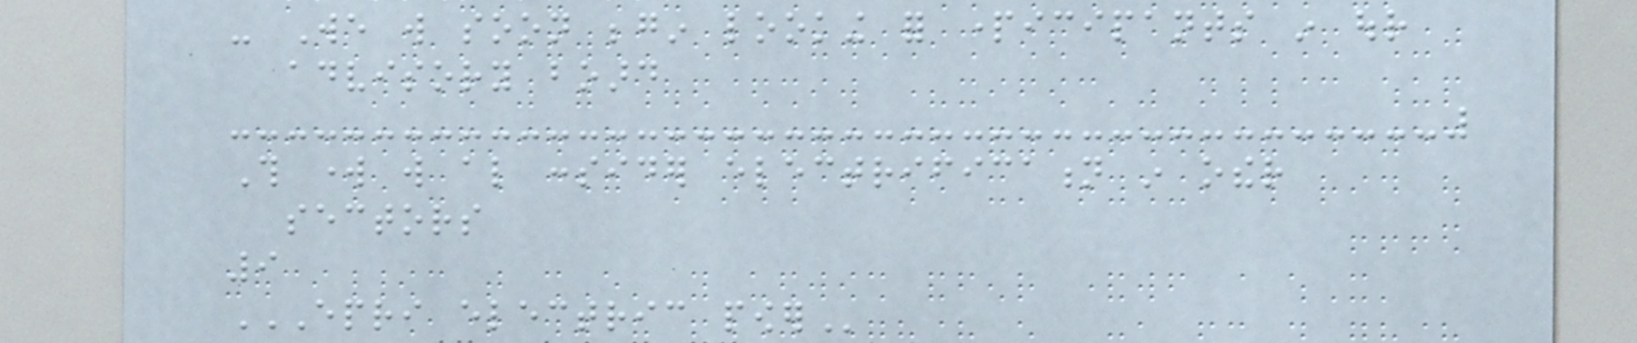- We will soon begin looking for participants in our
advisory board
This work will also consider electrification in other
sectors
9
EPRI ELECTRIC POWER
